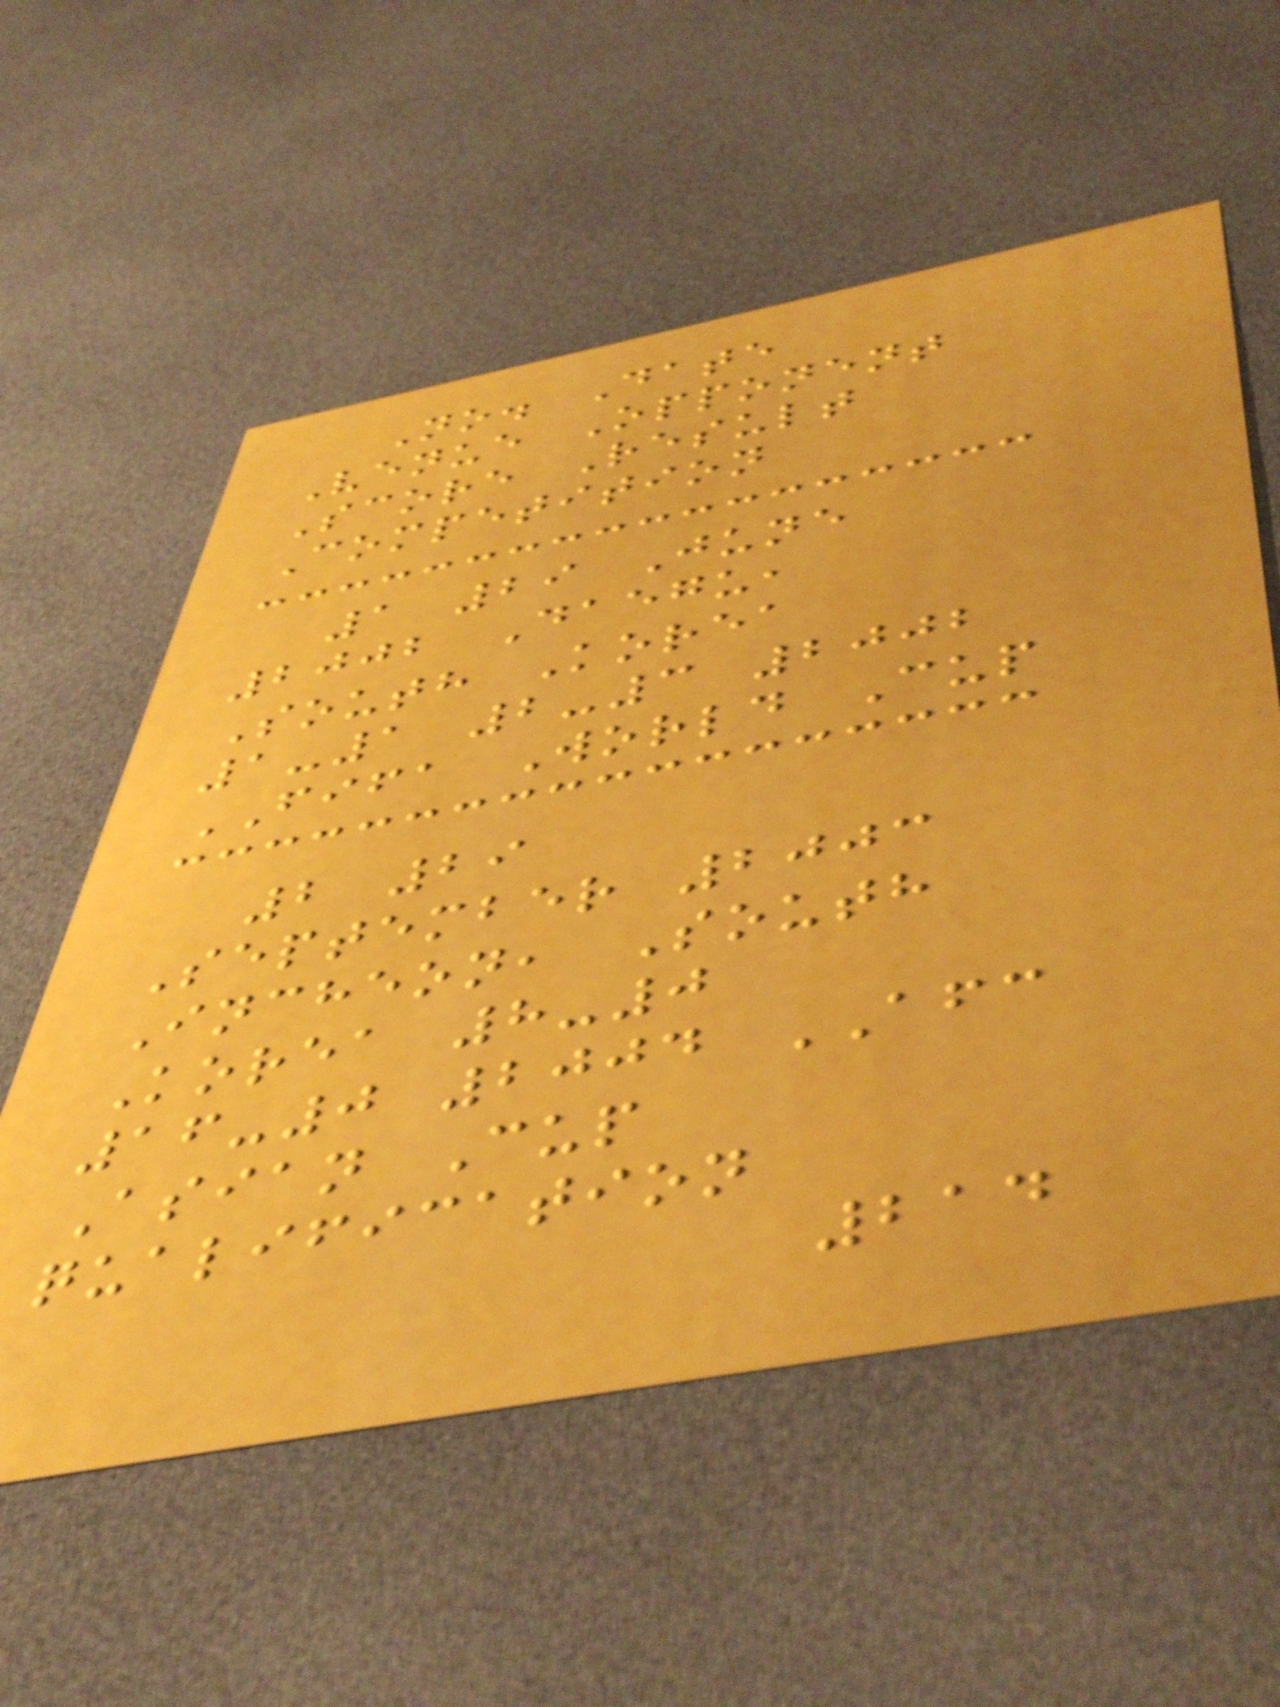No. Date
Venue Opponent
Score Result
Competition
1 29 June
2002 Daegu,
South Korea
1-1 2-3 2002
FIFA World Cup
2 29
September 2003
Incheon, South
Korea 8-0
16-0 2004 AFC
Asian Cup
qualification
214
